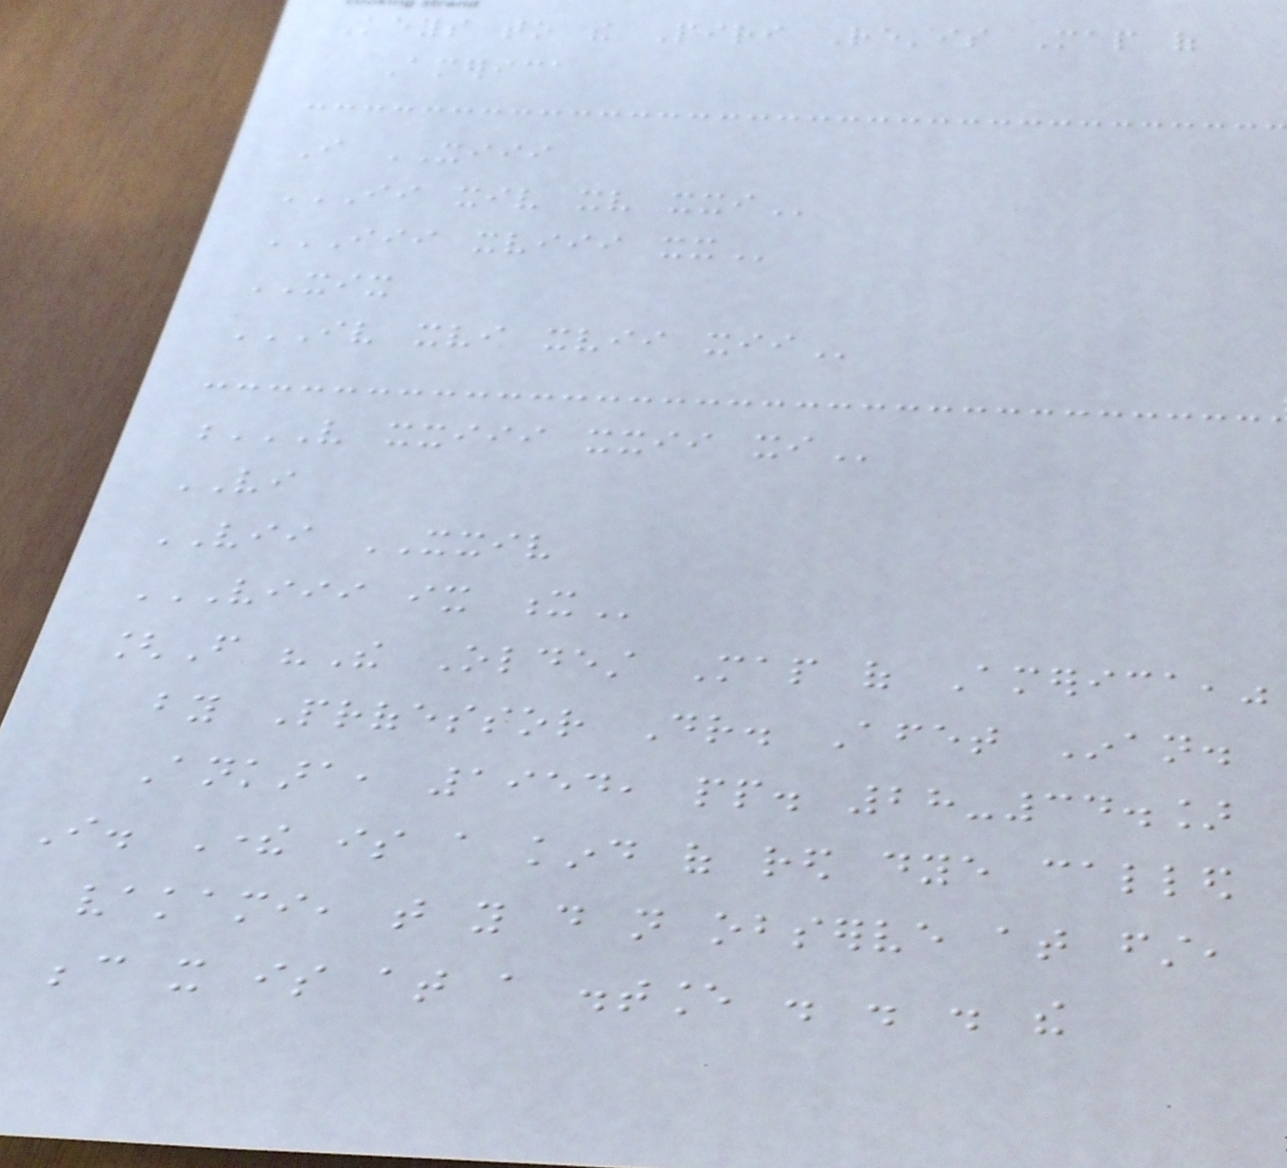Keys to the Piri Re'is Map of
America
I XIII
II XIV XV XXI
III XVIII XX
XIX
IV XVI XVII XII
V XXIII XXII XI
VI
VII XXIV
VIII IX X
[From "The Oldest Map of America,"
by Professor Dr. Afet Inan.
Ankara, 1954, pp. 28-34.]
I. There is a kind of red dye called
vakami, that you do not observe at first,
because it is at a distance . . . the
